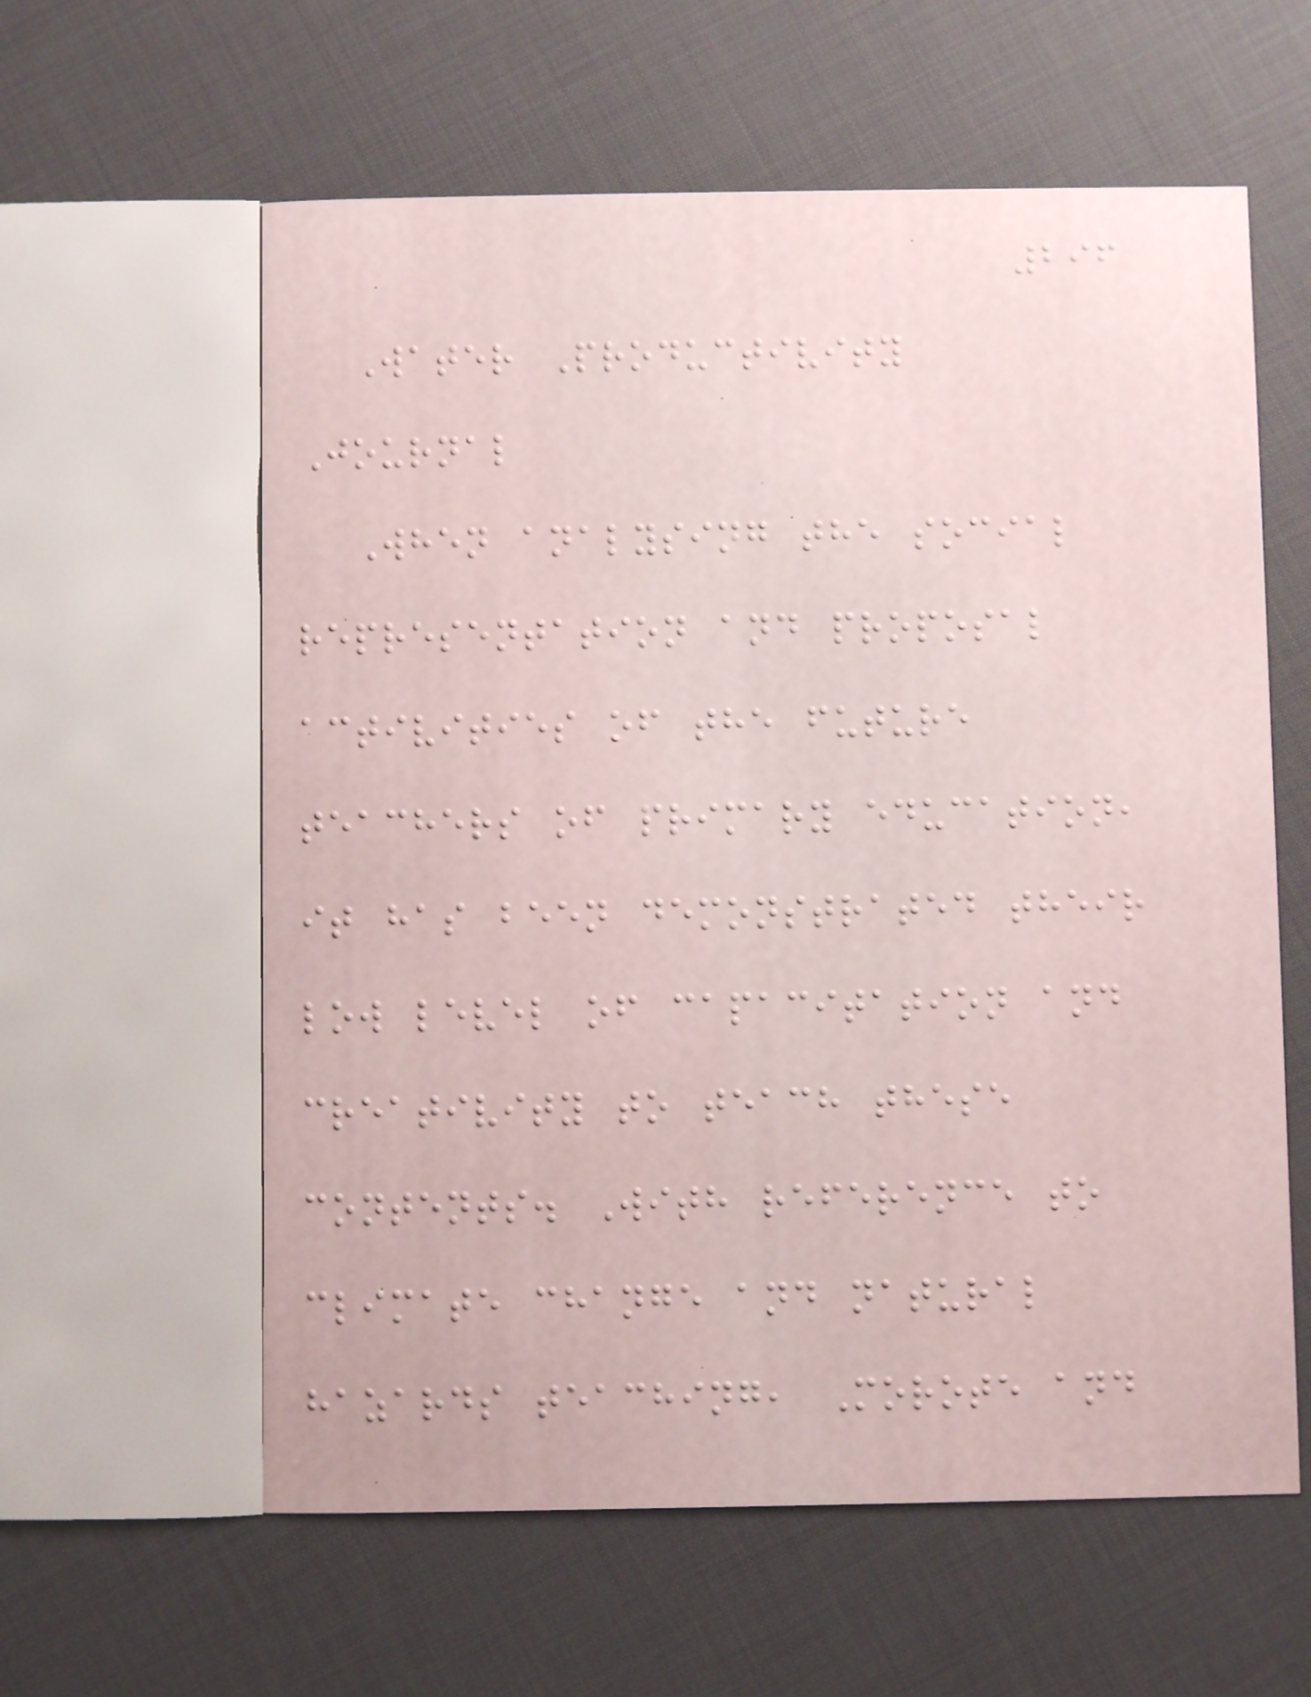296
Water Productivity
Journal
When analysing the social
representation and proposal
activities of the future
teachers of primary education,
it has been demonstrated their
low level of capacitation and
creativity to teach these
contents. With reference to
climate change and natural
hazards teaching, Morote and
